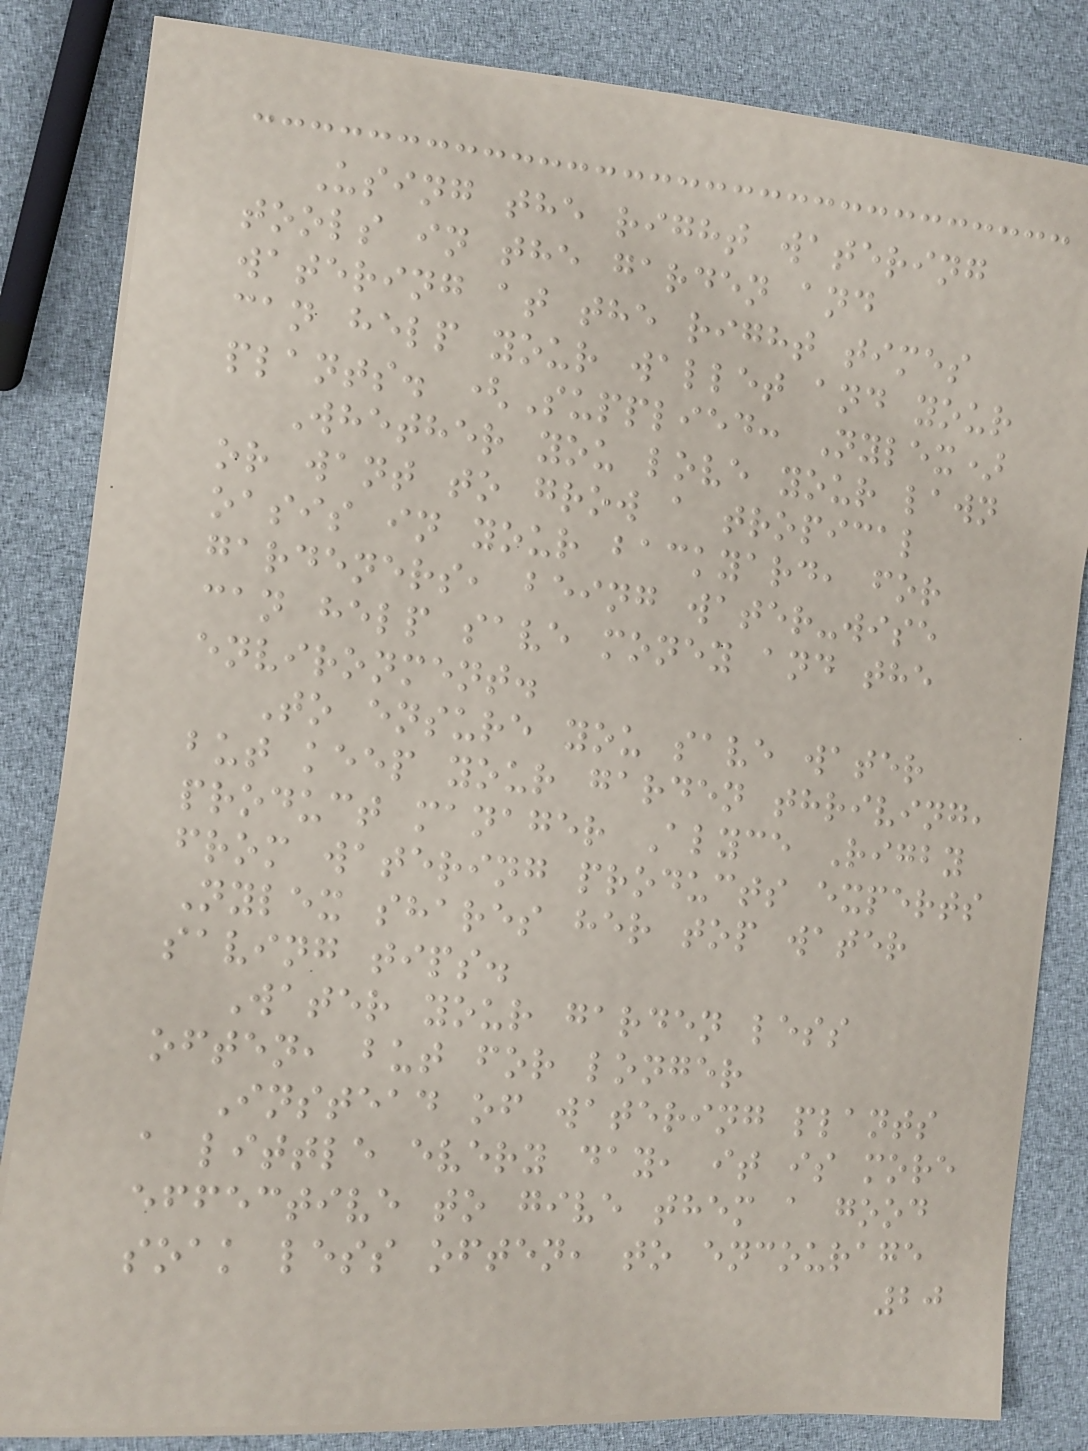Using the right watering
tools in the garden and
watering at the right times
can help your wallet and your
plants. (Supplied: Nylex)
Whether you love your lawn
or want to grow a tropical
oasis in your backyard, for
gardeners, being water-wise
can help save money and the
environment.
To ensure you save water
but keep your garden thriving,
product manager Alyce Rigby
from watering products experts
Nylex shares her top water
saving tips.
Water your garden less
often, but for longer
Instead of watering plants
a little every day, it is more
effective to give them a good
soak less often, to encourage
20
